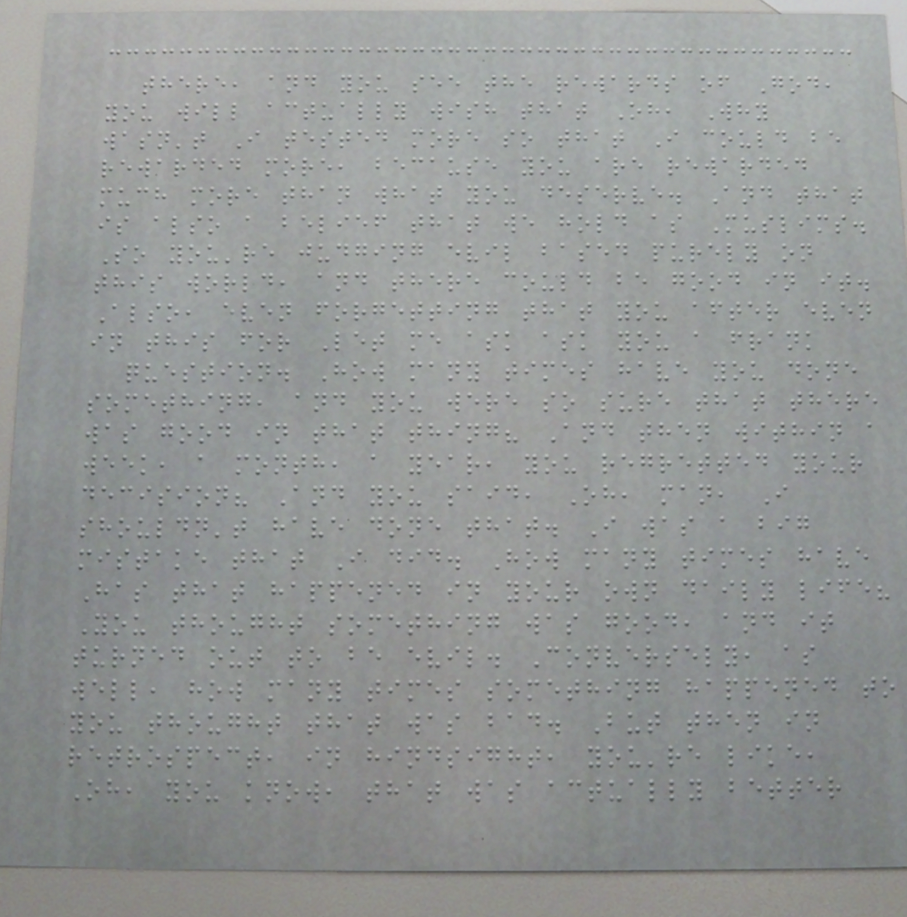there, and you see the rewards of God,
you will actually wish that Oh, Why
wasn't I tested more so that I could be
rewarded more, because you are rewarded
much more than what you deserve. And that
is also a belief that we hold as Muslims.
So you're judging evil based purely on
this world, and there could be good in it.
Also, even forgetting that you after even
in this for Let me ask ask you a frank
question. How many times have you done
something, and you were so sure that there
was good in that thing? And then within a
week, a month, a year, you regretted your
decision? And you said, Oh, man, I
shouldn't have done that. I was a big
mistake that I did. How many times have
Has that happened in your own daily life?
You thought something was good, and it
turned out to be evil. Conversely, as
well, how many times something happened to
you thought that was bad. But then in
retrospect, in hindsight, you're like,
Oh, you know, that was actually better
